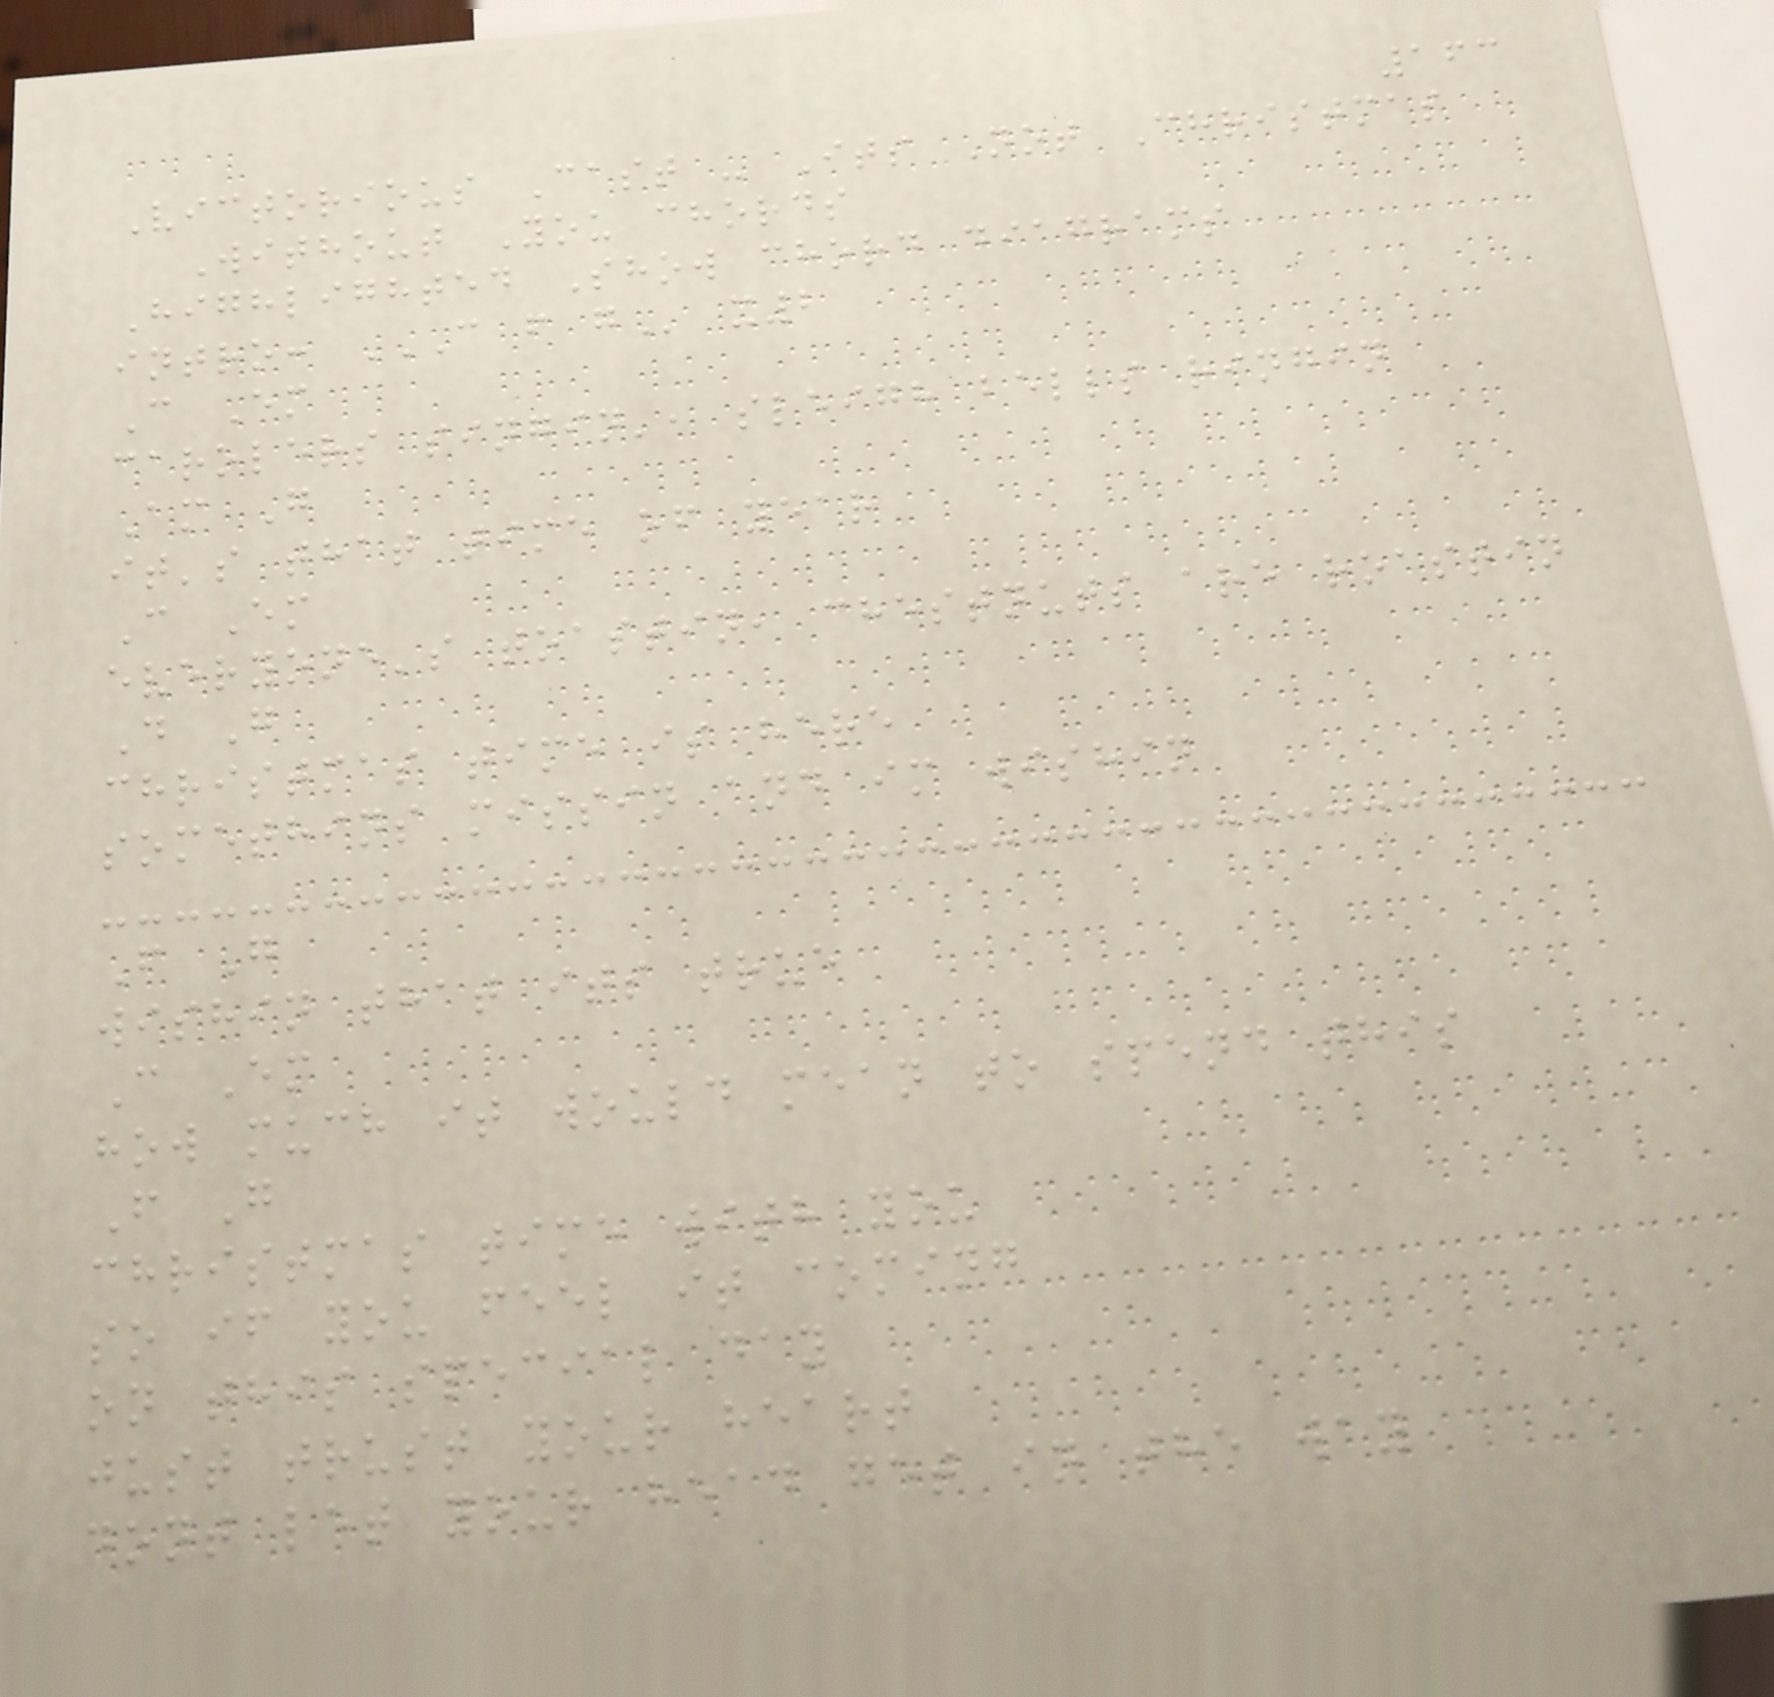163
Victorious Cast - Its Not Christmas
Without You chords
Highlighted Show chord diagrams
intro: C F G x2
C Em
carolers singin', sleigh bells ringin
Am G
it's that time of year
C Em
everyone's toastin, chestnuts are roastin
D G
christmas time is here
somethins missin and im wishin
F G
wishin that its true
C Em
how much it would mean to spend this
F G
christmas time with you
so if you feel it coming
on this special day
just trust your heart
dont let your head get in the way
